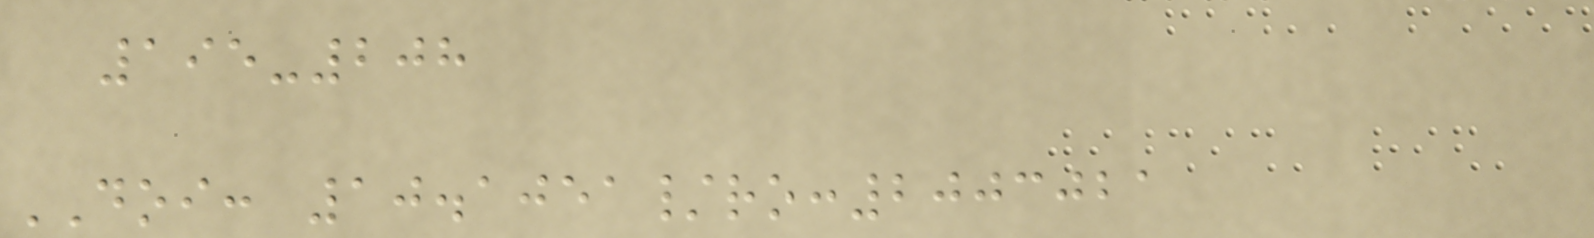195-208
DOI: 10.1051/ro:2003021
